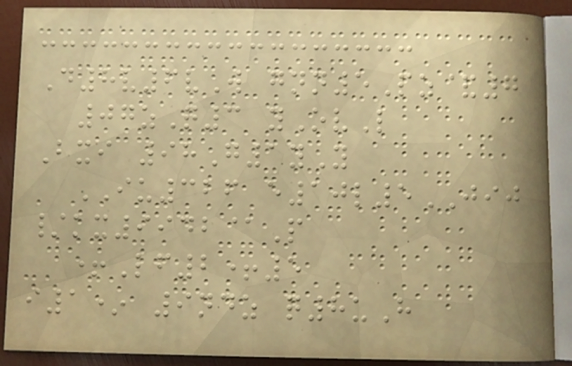D8v6vW gnn5Pz&7
07zQ3 yOvL
Bxi 98G1yY
IU326 e10l5JIJ
/kx9942@P
+Lf2+5
i1* 9ndz q8uH
